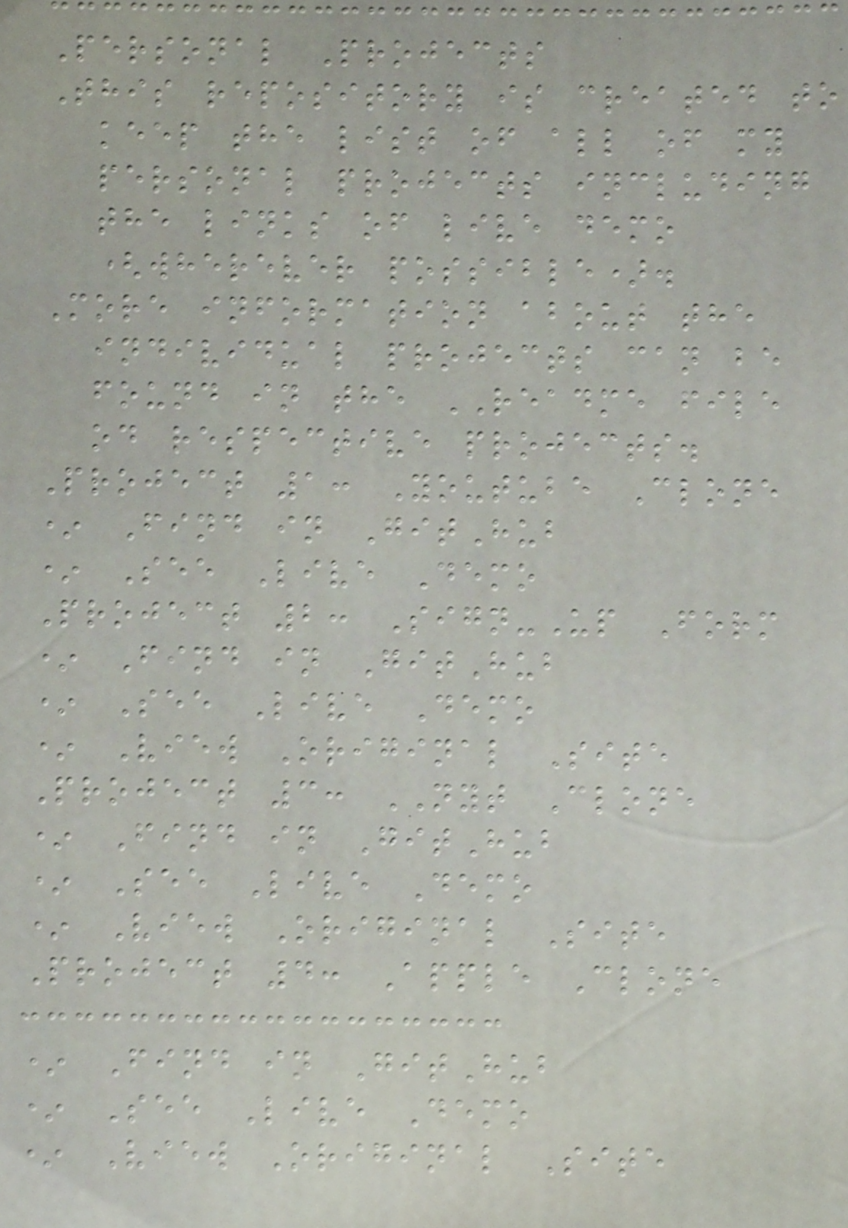Personal Projects
This repository is created to
keep the list of all of my
personal projects including
the links of live demo
(wherever possible).
More information about the
individual projects can be
found in the README file
od respective projects.
Project 1: Youtube Clone
* Find in GitHub
* See Live Demo
Project 2: Sign-Up Form
* Find in GitHub
* See Live Demo
* View Original Site
Project 3: NYT Clone
* Find in GitHub
* See Live Demo
* View Original Site
Project 4: Apple Clone
* Find in GitHub
* See Live Demo
* View Original Site
